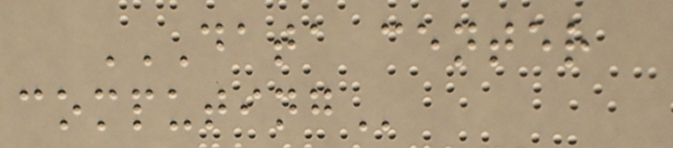DATA CENTER
COMPUTING
